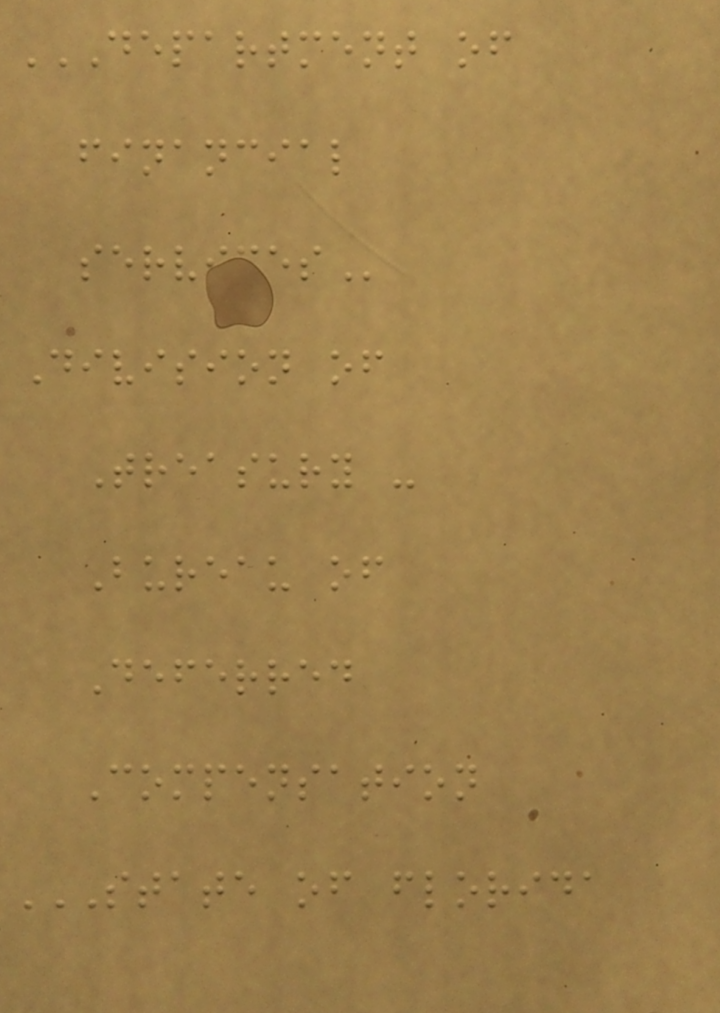DEPARTMENT OF
FINANCIAL
SERVICES
Division of
Treasury -
Bureau of
Deferred
Compensation
STATE OF FLORIDA
